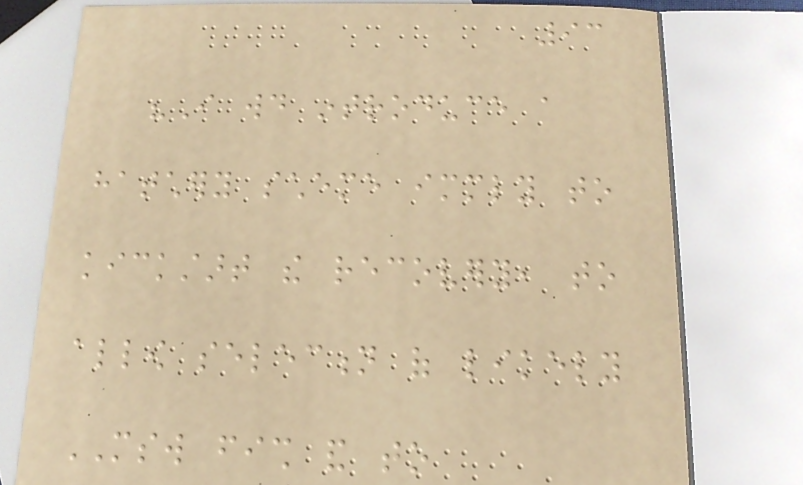93
"I would introduce a
hatchery scheme immediately to
kickstart the recovery, to
allow selection of likely
MSW fish and to
